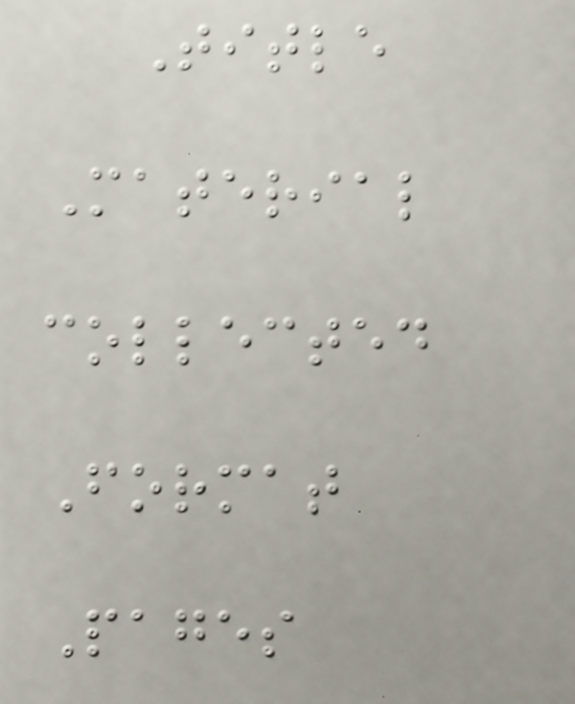Title
Material
collected
Format
Pages
